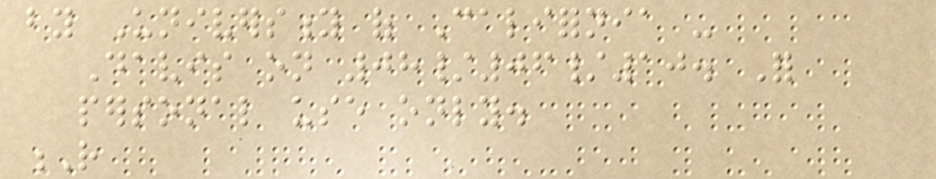by University of California -
Davis on 08/06/10. For
personal use only.
R
